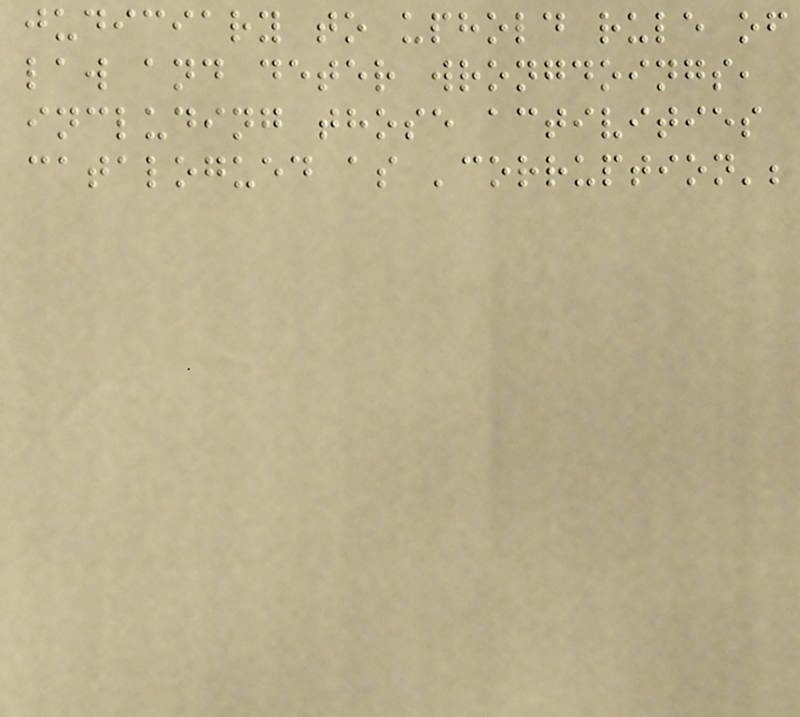judiciary to uphold rule of
law and deter wrongdoings,
including those activities
catalogued as 'corruption';
